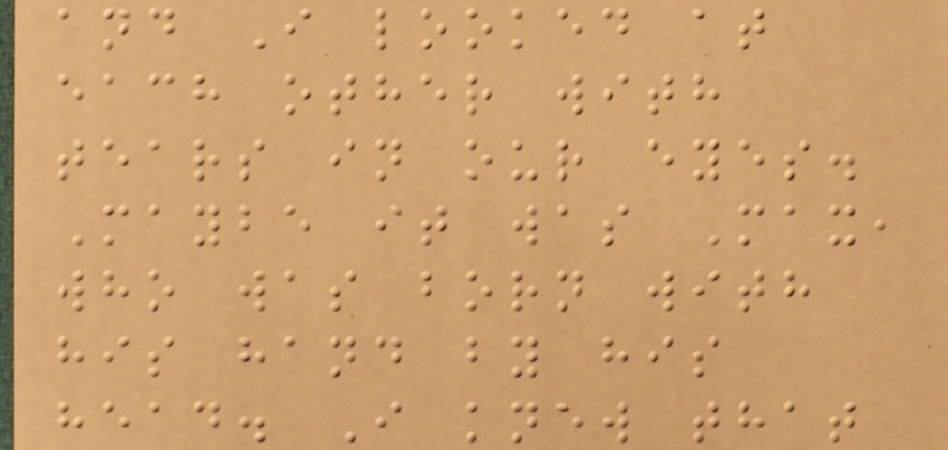and I looked at
each other with
tears in our eyes.
Maybe it was Max,
who was born with
his hand by his
head. I knew that
